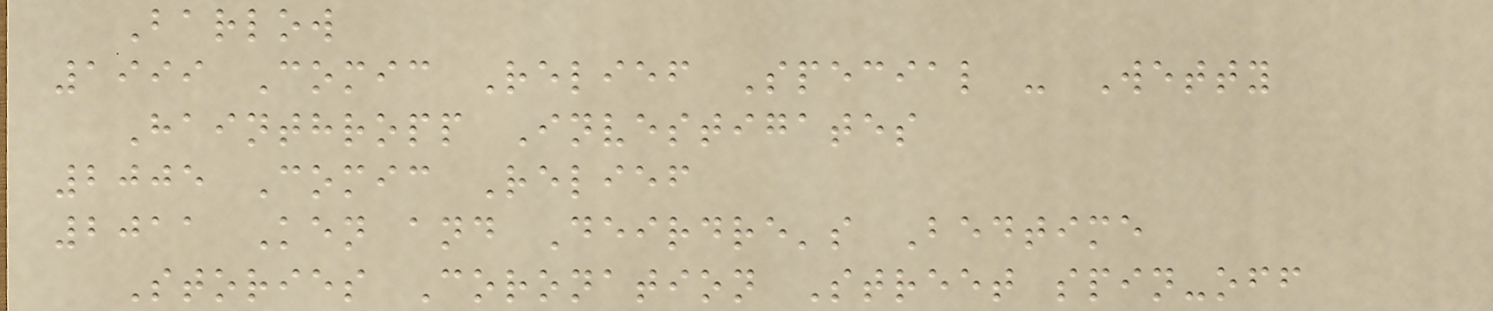Barlow
1999 Comic Relief Special - Wetty
Hainthropp Investigates
2005 Comic Relief
2011 Ken and Deirdre's Bedtime
Stories Coronation Street spin-off
